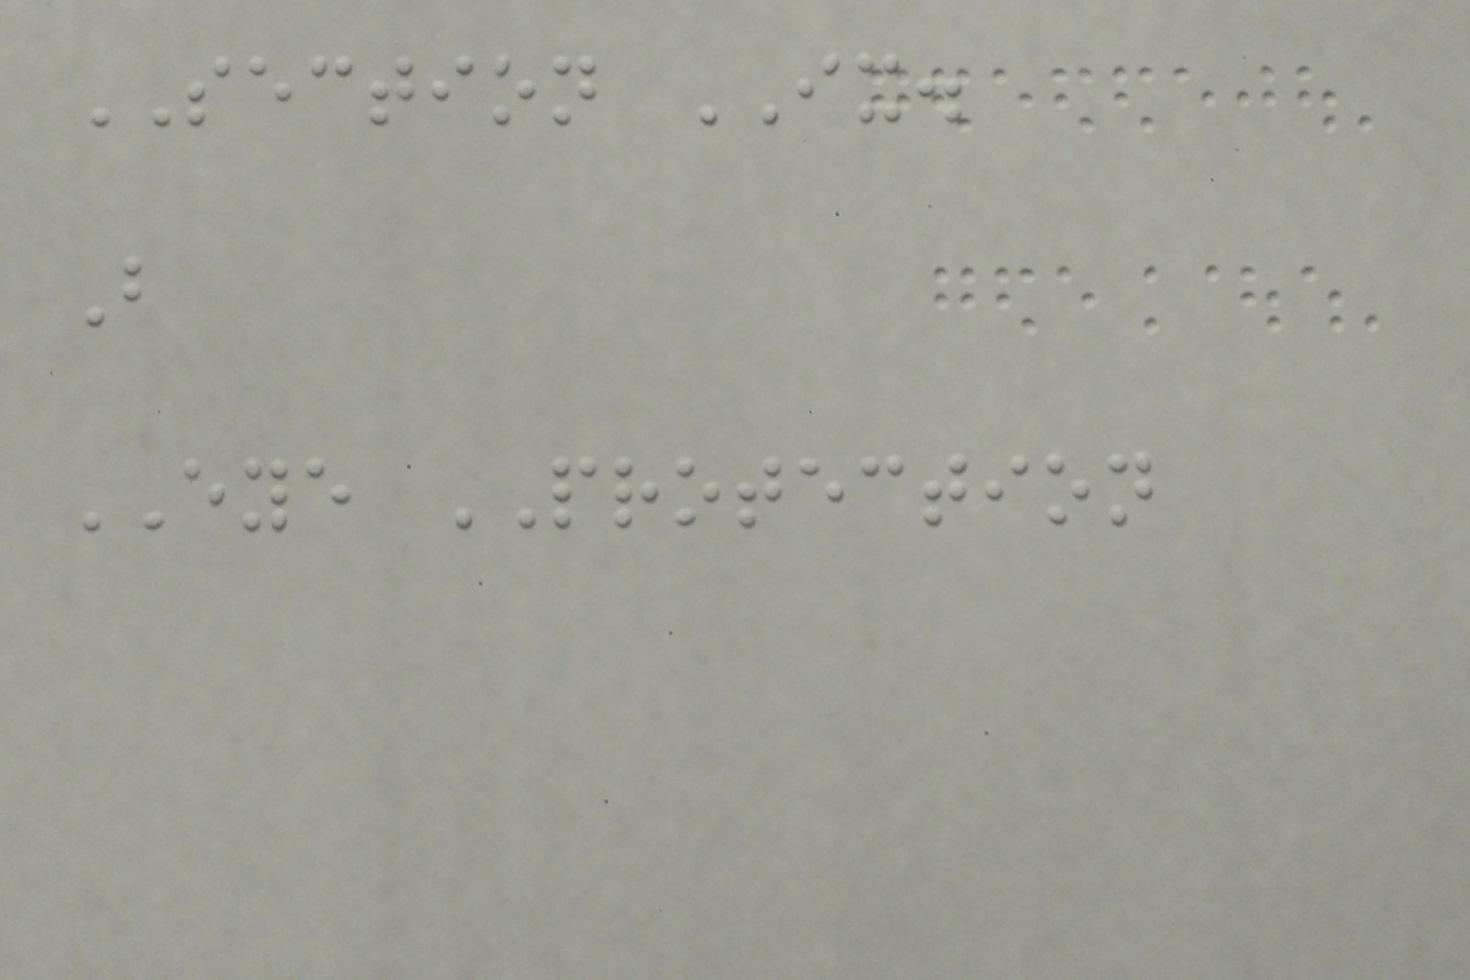SECTION IX.
B
EYE PROTECTION
